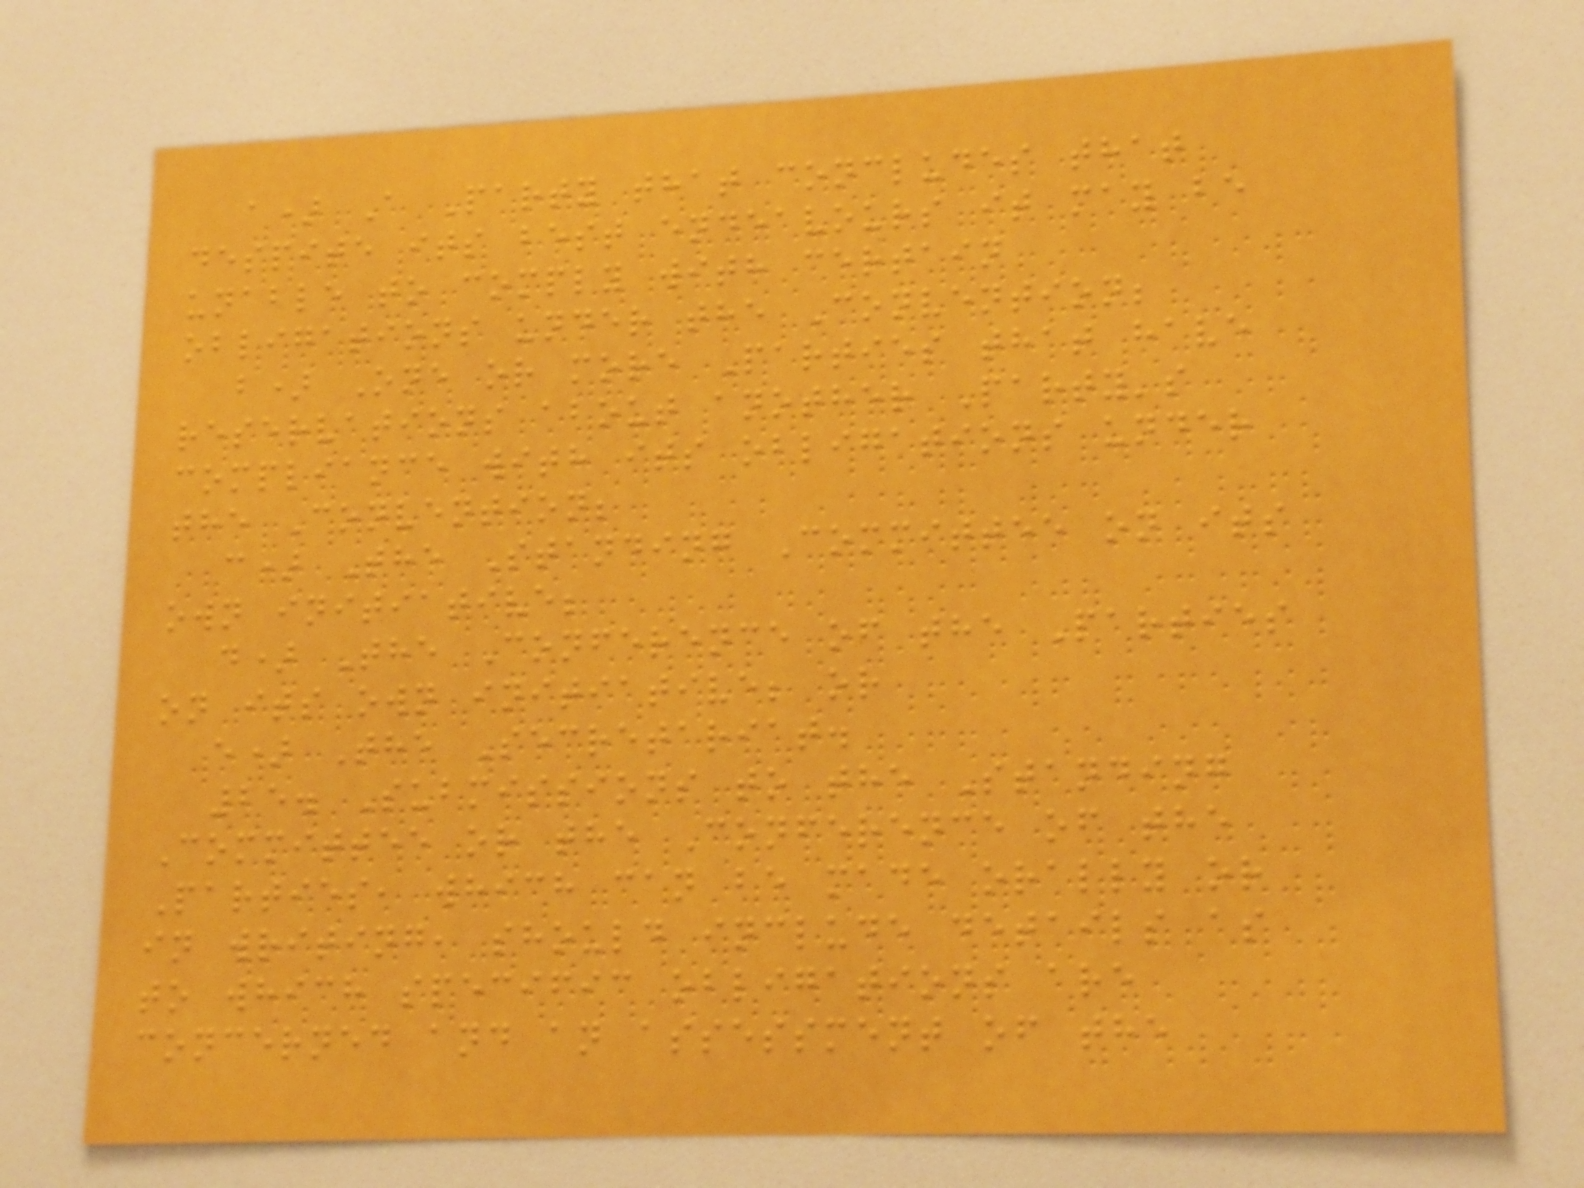a) A Party that concludes that
despite its best endeavours it may be
unable to comply with certain
obligations under the Convention;
b) One or more Parties that have
reservations about another Party's
compliance with its obligations under
the Convention;
c) The Standing Committee on its
own initiative;
d) The Conference of the Parties
on its own initiative; or
e) The Secretariat.
25. Submissions to the Standing
Committee or the Conference of the
Parties, which can be made orally or
in writing, should include details as
to which specific obligations are
concerned and an assessment of the
